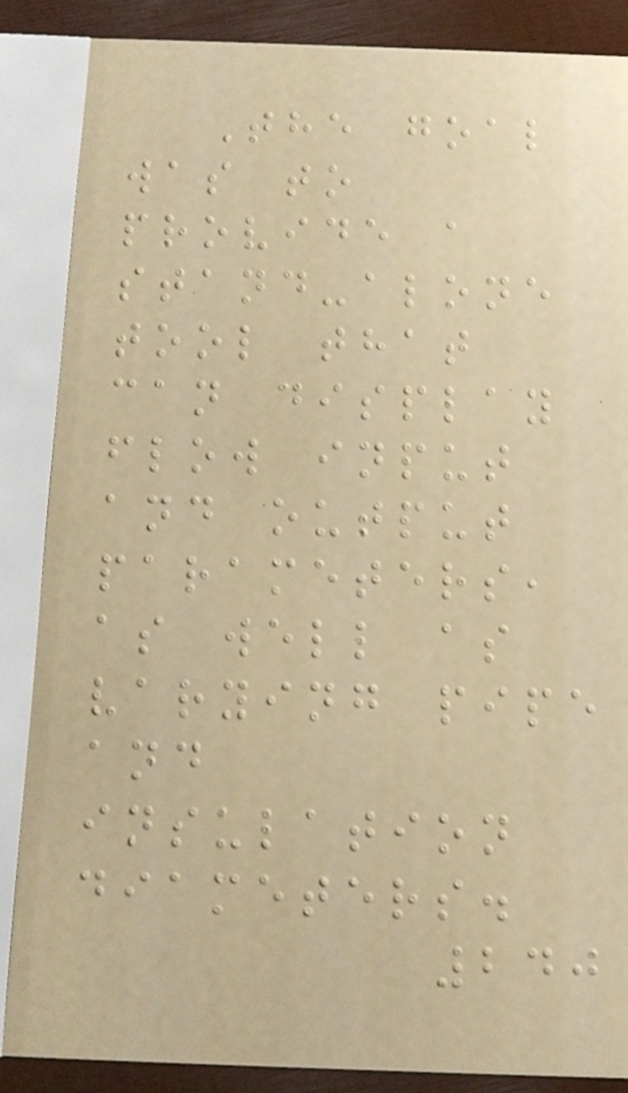The goal
was to
provide a
stand-alone
tool that
can display
flow input
and output
parameters,
as well as
varying pipe
and
insulation
diameters.
240
